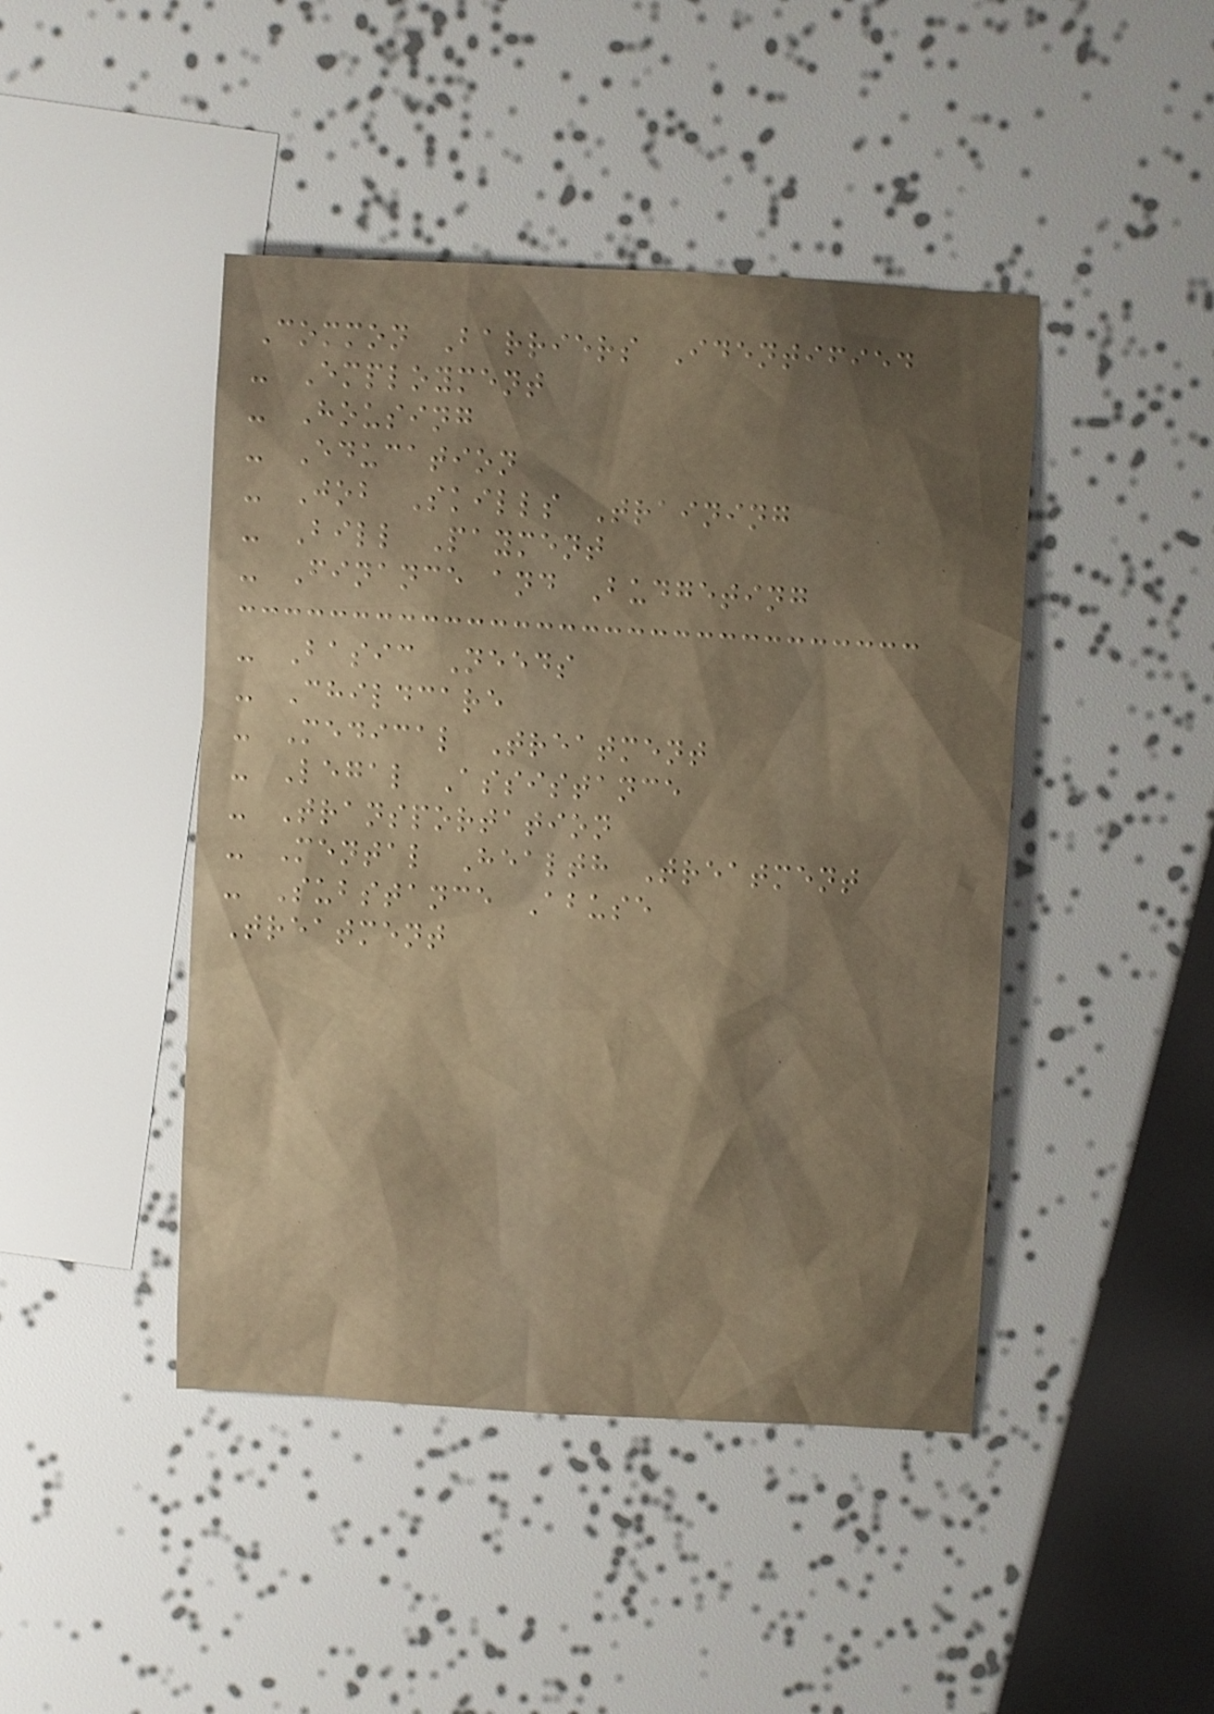Common Barriers Identified
- Employment
- Housing
- Education
- Job Skills Training
- Bill Payment
- Finance and Budgeting
- Basic Needs
- Childcare
- Medical Treatment
- Legal Assistance
- Transportation
- Mental Health Treatment
- Substance Abuse
Treatment
